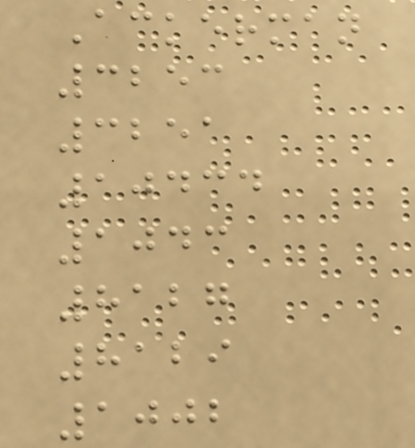Ackerman
3253
3251
10434
1043
8127
8129
1002
